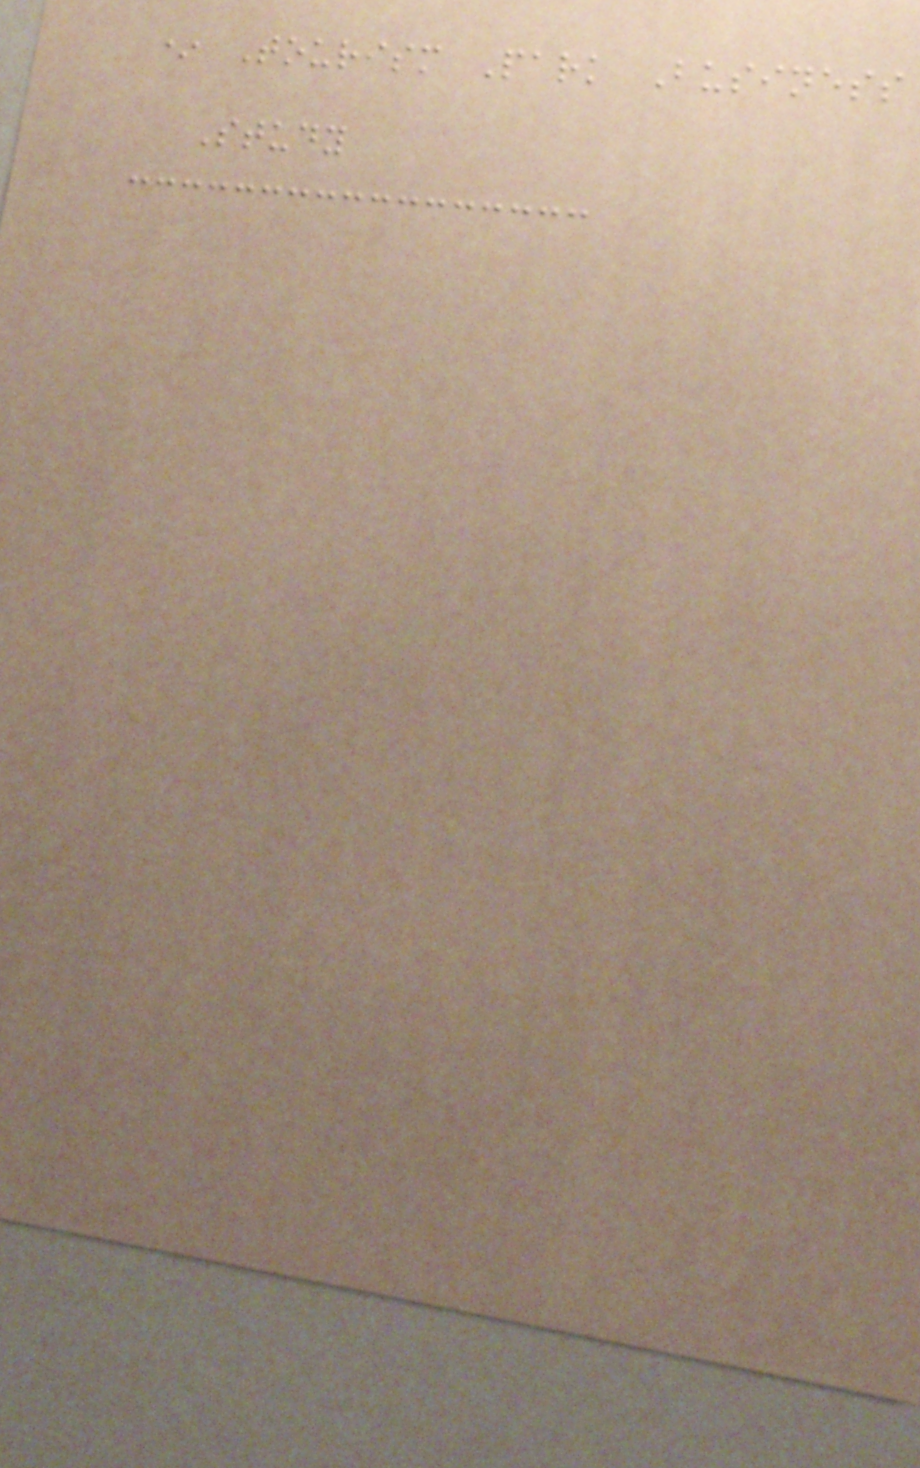* Tourism Park Business
Study
